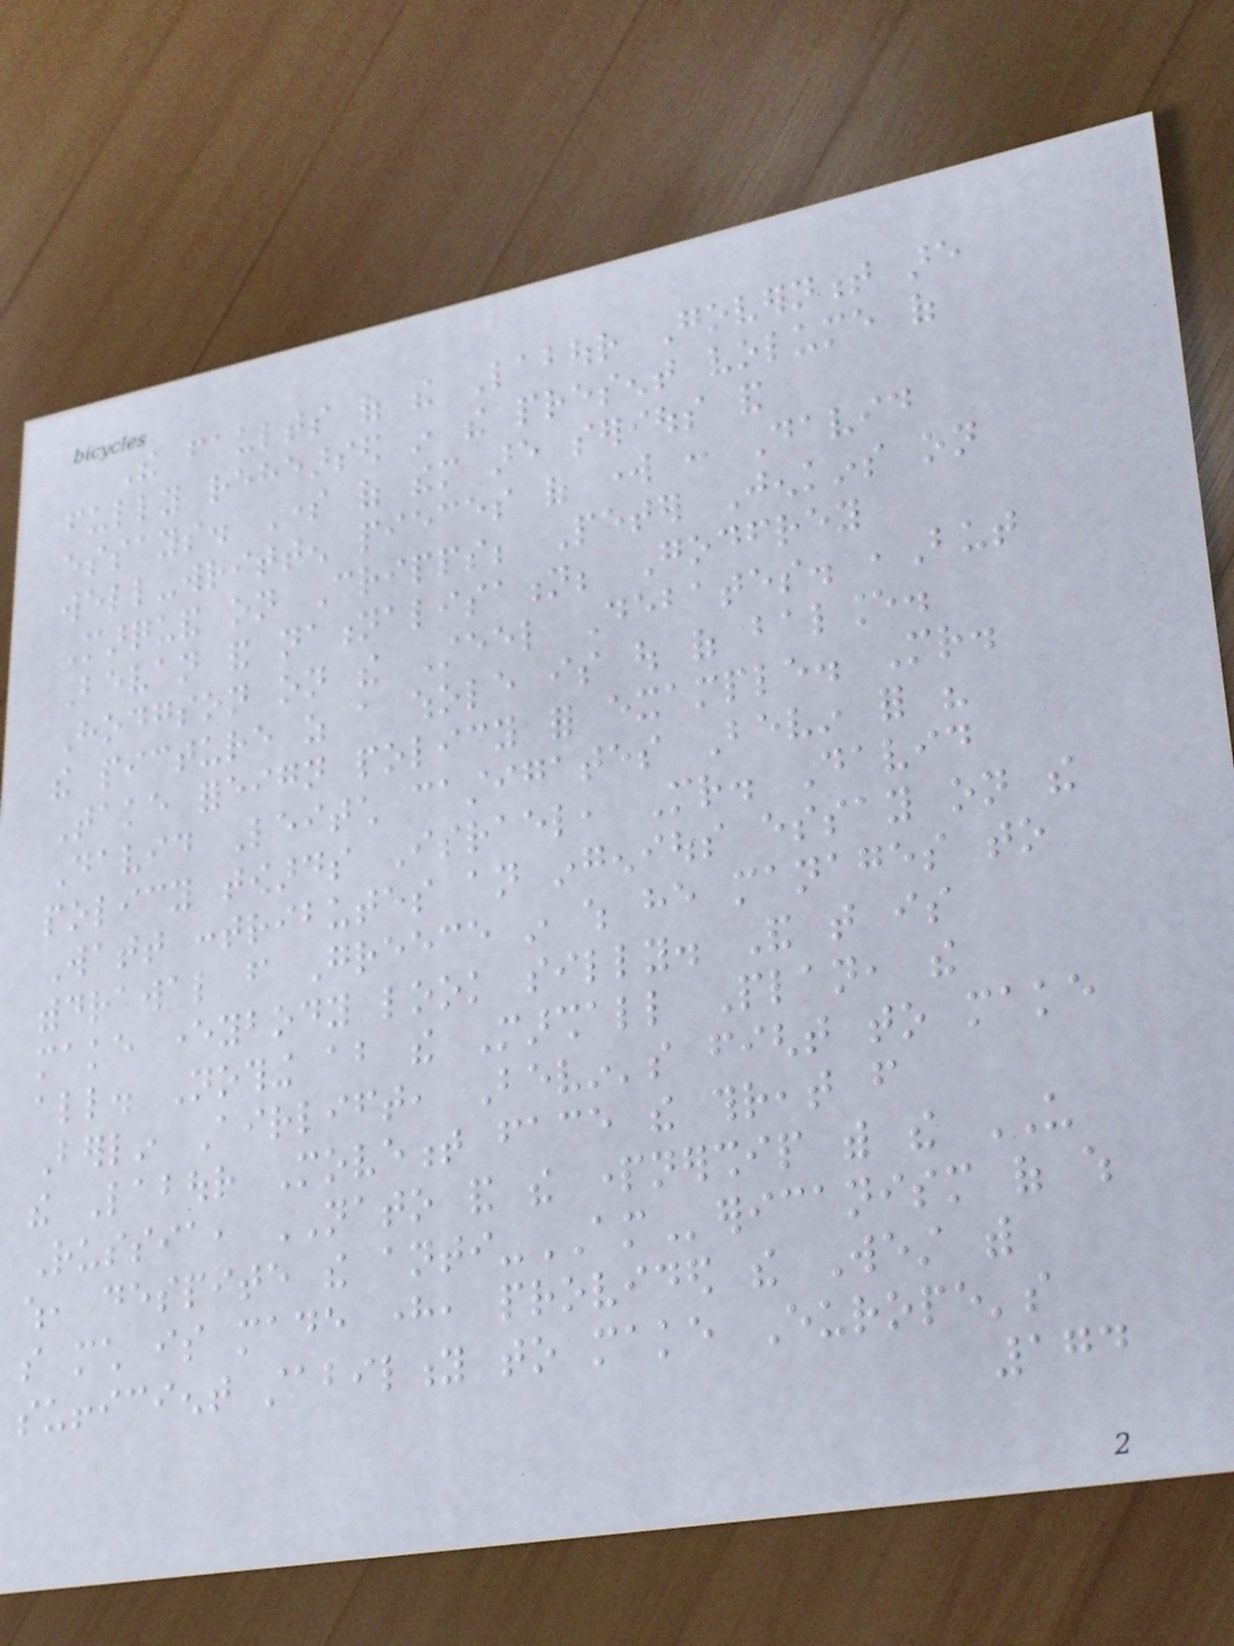The faults of the Labour Government are
fully rehearsed in the present volume of
essays. Some of them are serious and
well-written pieces of work : David
Marquand on Cripps; Peter Jenkins on
Bevan and nationalisation; Godfrey
Hodgson on the Steel Debates. ,But
the picture as a whole is out of balance.
Take foreign policy for example. Mr.
David Leitch castigates Bevin for his
policy towards Israel, Mr. David
Watt contributes an ingenious essay on the
withdrawal from Greece in which he manages to
make everybody look silly. And that is
all. Nothing about the Marshall Plan, the
Berlin Airlift, Bevin's fight to make
the Labour Movement face the threat from
Russia, NATO and the partnership with the US
which, despite the anti-AMericanism of which
so much is made here, provided the West with
sufficient stability to make Europe's
174
